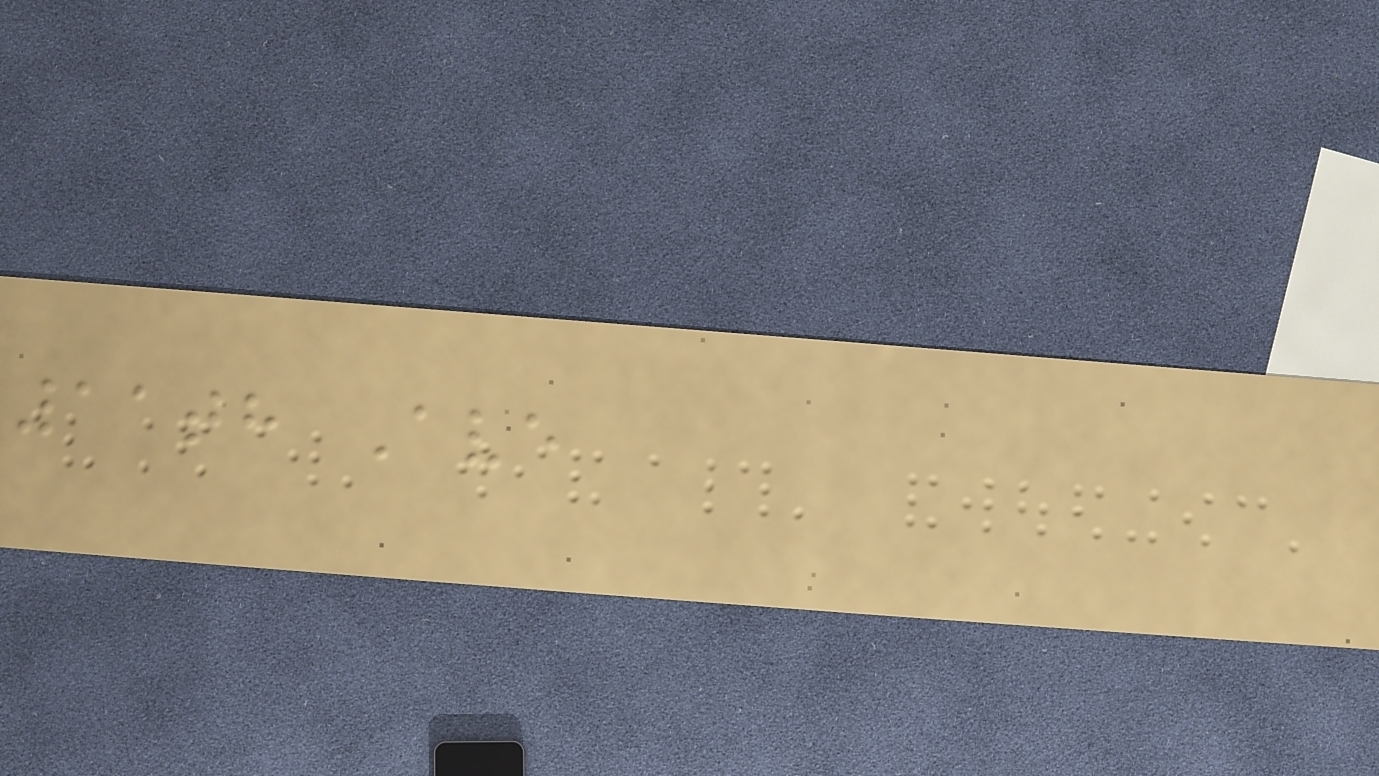11th Ave
